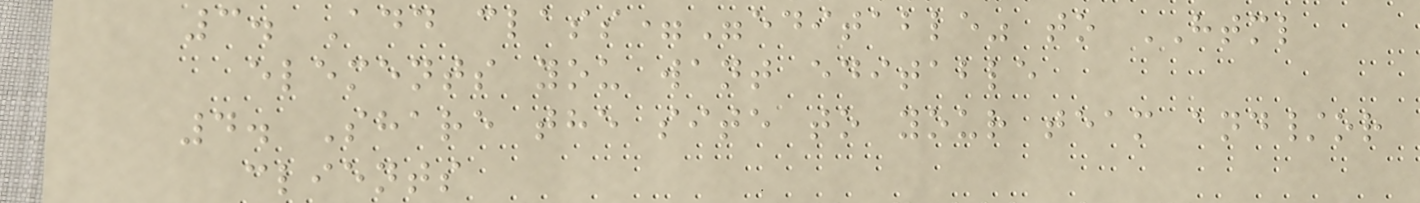3. Add class="editable" to HTML
elements you want editable
4. Share the site to your team and/or
clients
